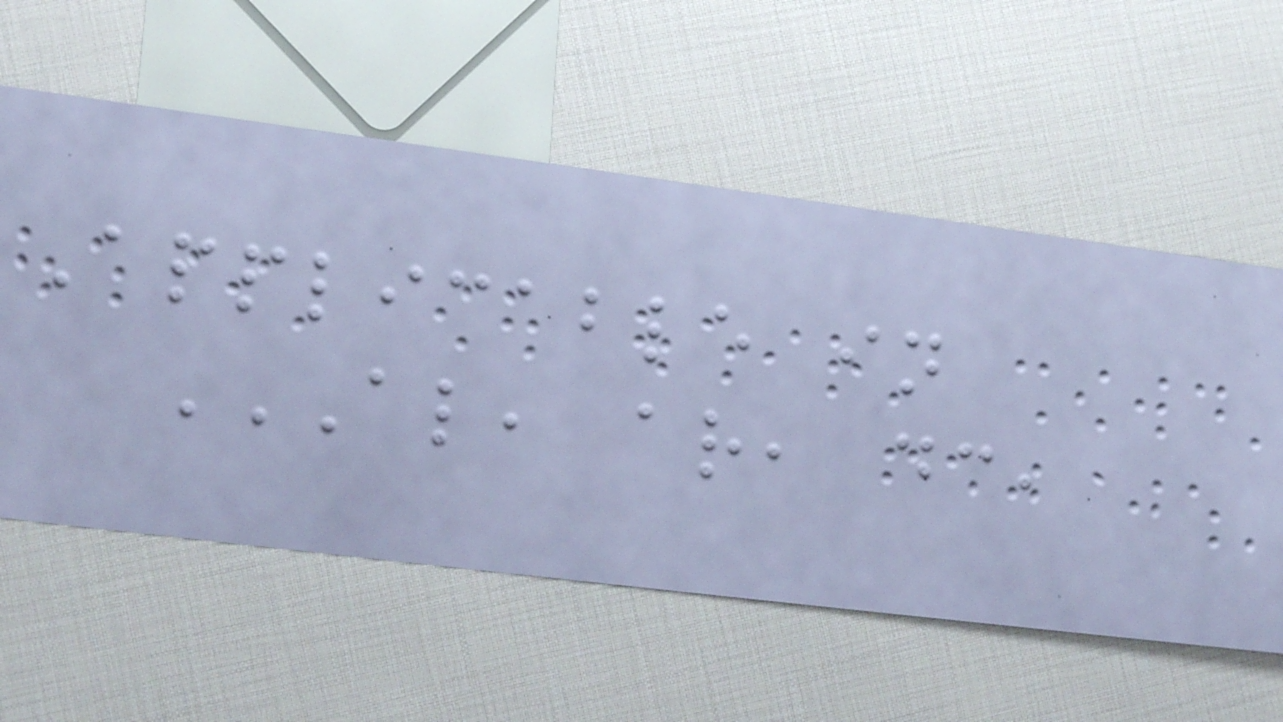Applicable in
AL, AR, DC,
